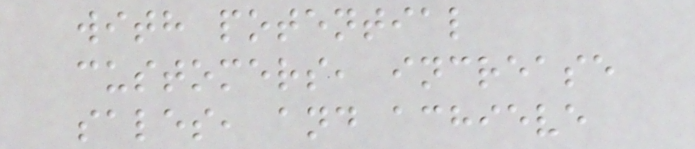with potential
customers, increase
sales, and achieve
